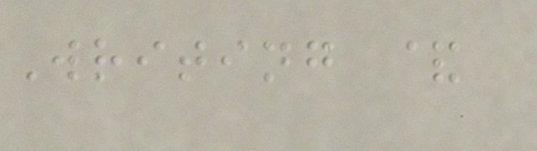Writing &
